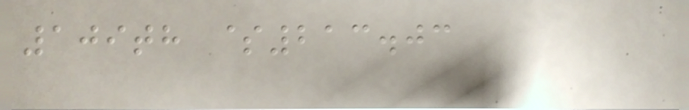109th $213.03
